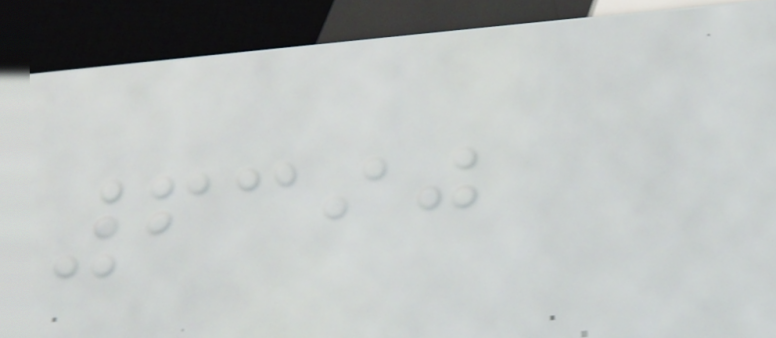6390
